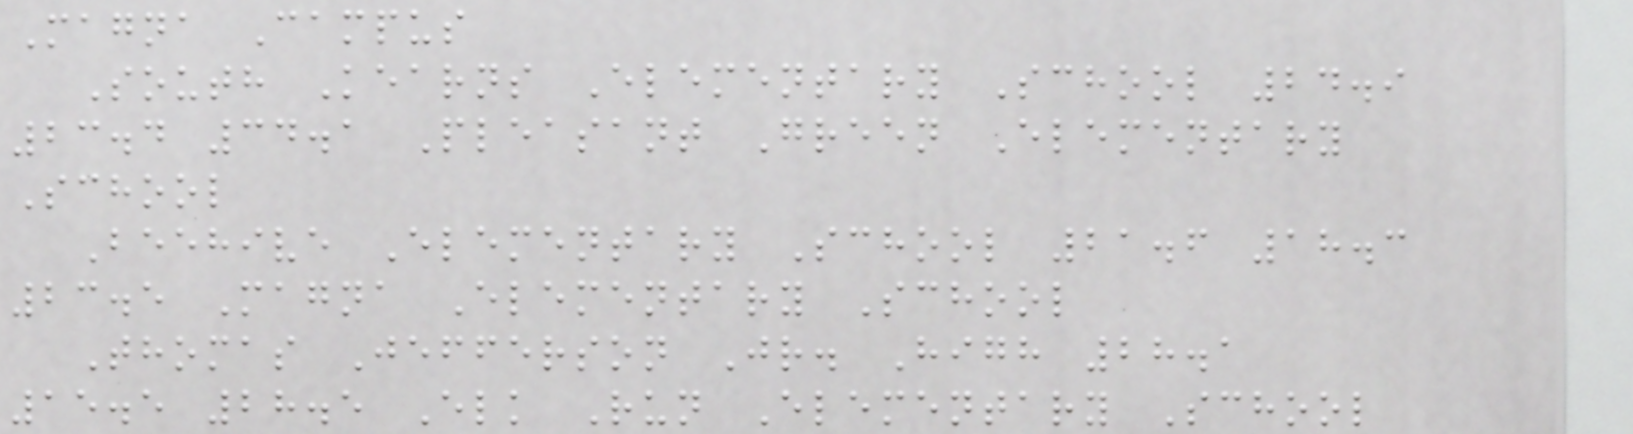Magna Campus
South Kearns Elementary School 24.9
23.4 34.1 Pleasant Green Elementary
School
Beehive Elementary School 21.6 18.3
23.5 Magna Elementary School
Thomas Jefferson Jr. High 28.1
15.5 28.5 Elk Run Elementary School
